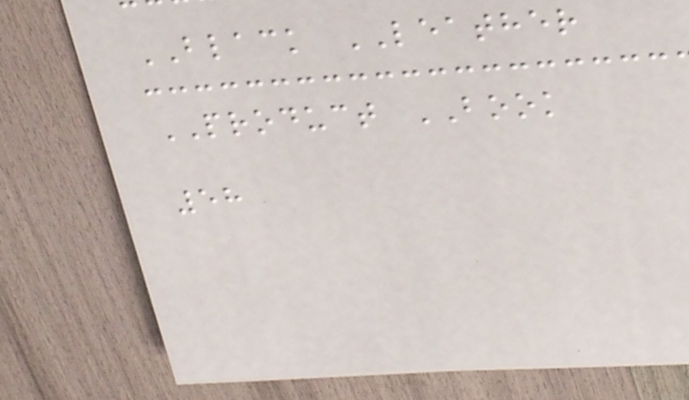BLACK LEATHER
PRODUCT BOOK
58
